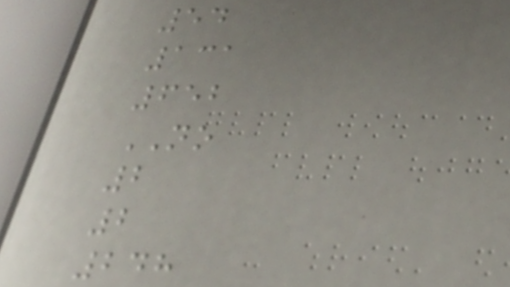54
131
652
NO
2
2
248
